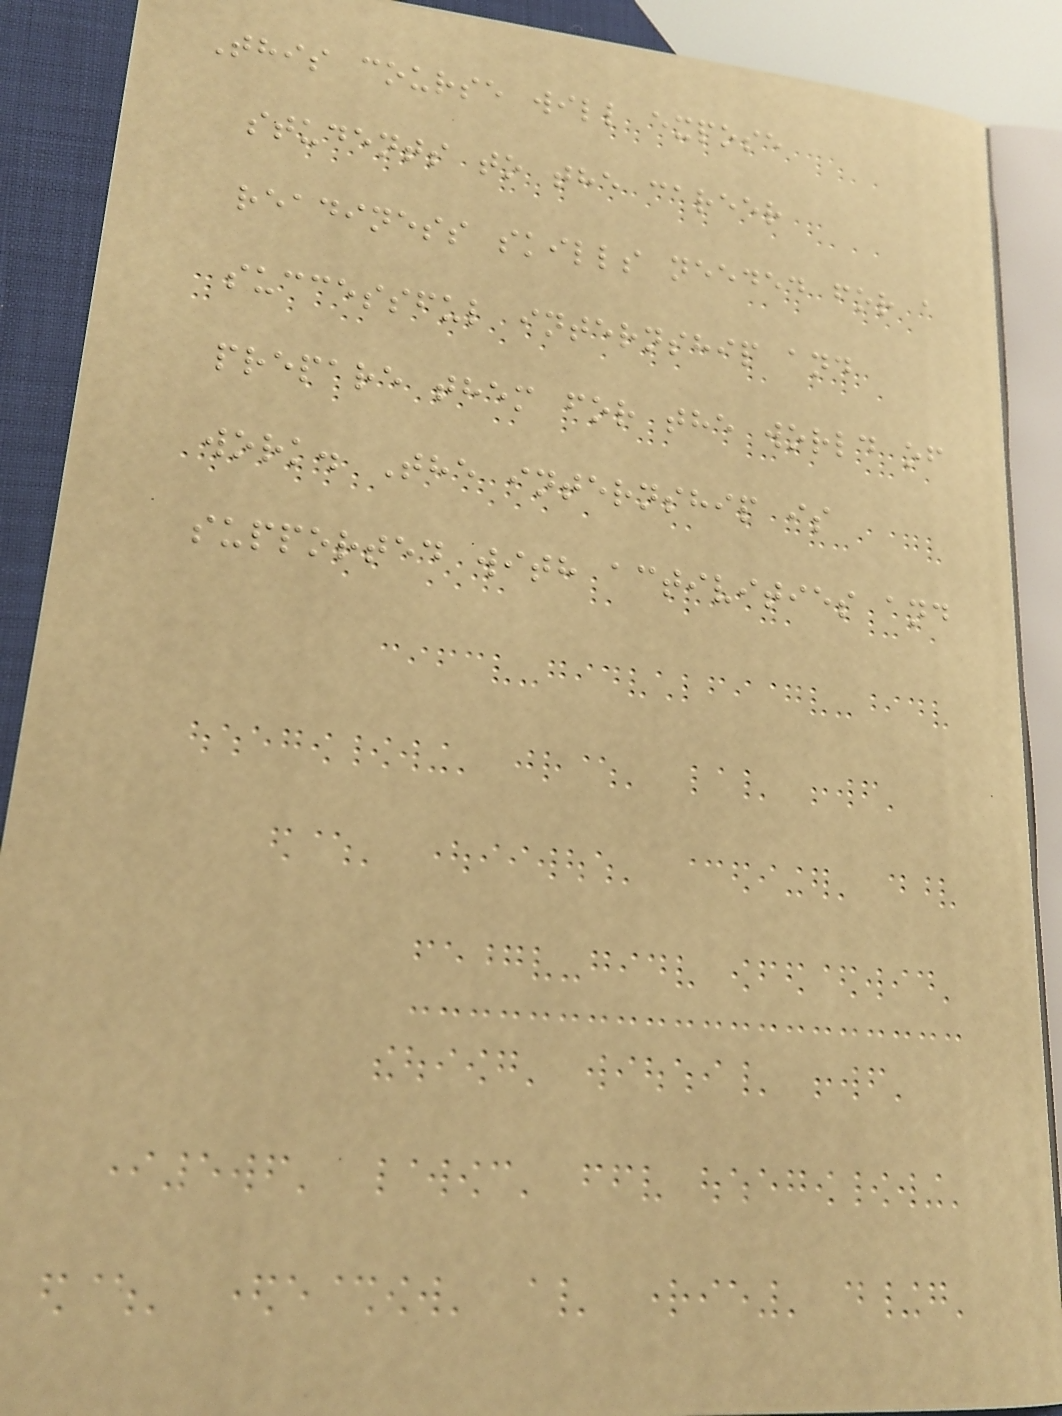This course will expose
students to the career
readiness skills needed for a
successful internship and
prepare them for the world of
work. The internship is
supported with activities and
